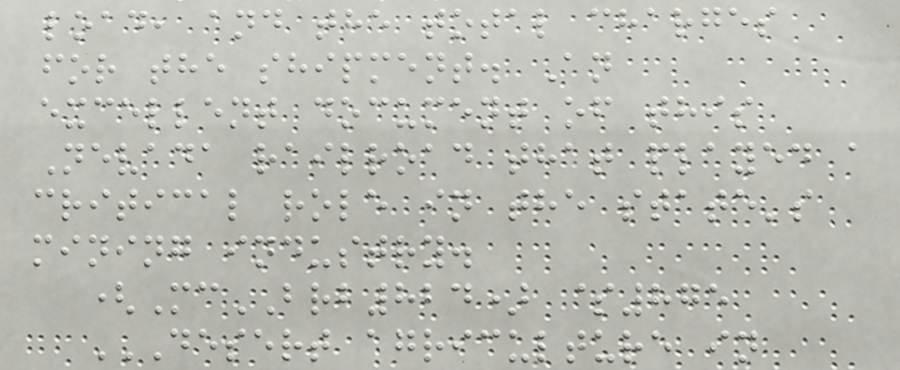load, and the total charges
for the shipment. An
excellent document of this
Nevada railroad that played a
critical role in the state's
mining industry.
(McBRB824) $875
DESERT AGRICULTURE IN
